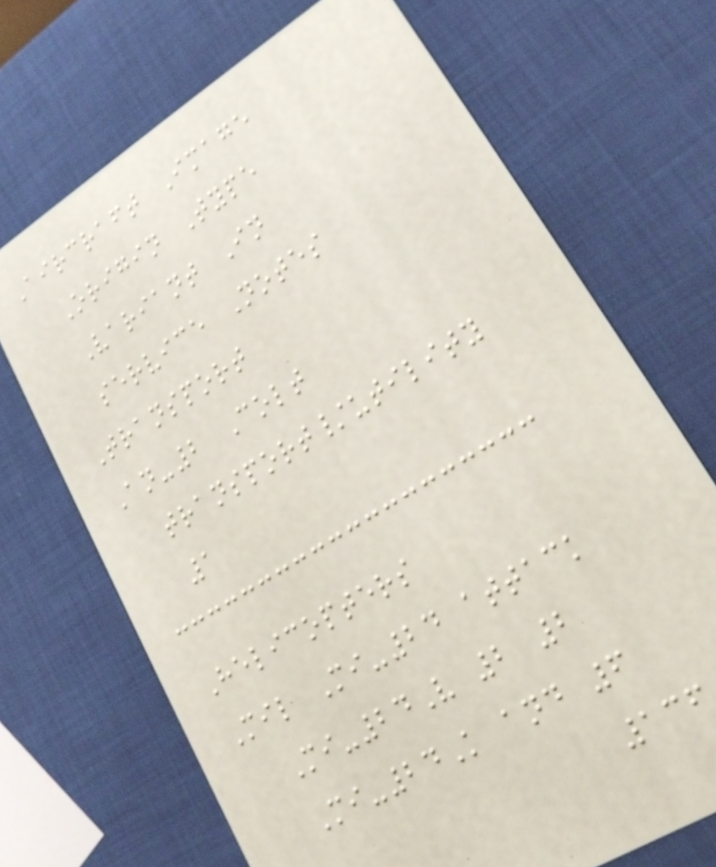Aircraft Image
Origin Type
Variant In
service Notes
Transport
An-2 Colt
transport/utility
1
Helicopters
Mil Mi-24 attack
Mi-24V 2 2
Mi-24K and 6
136
